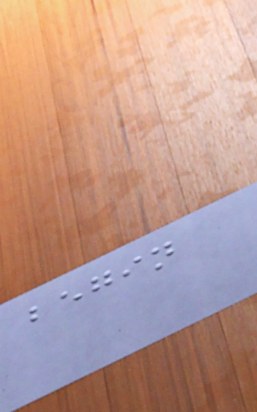begin
